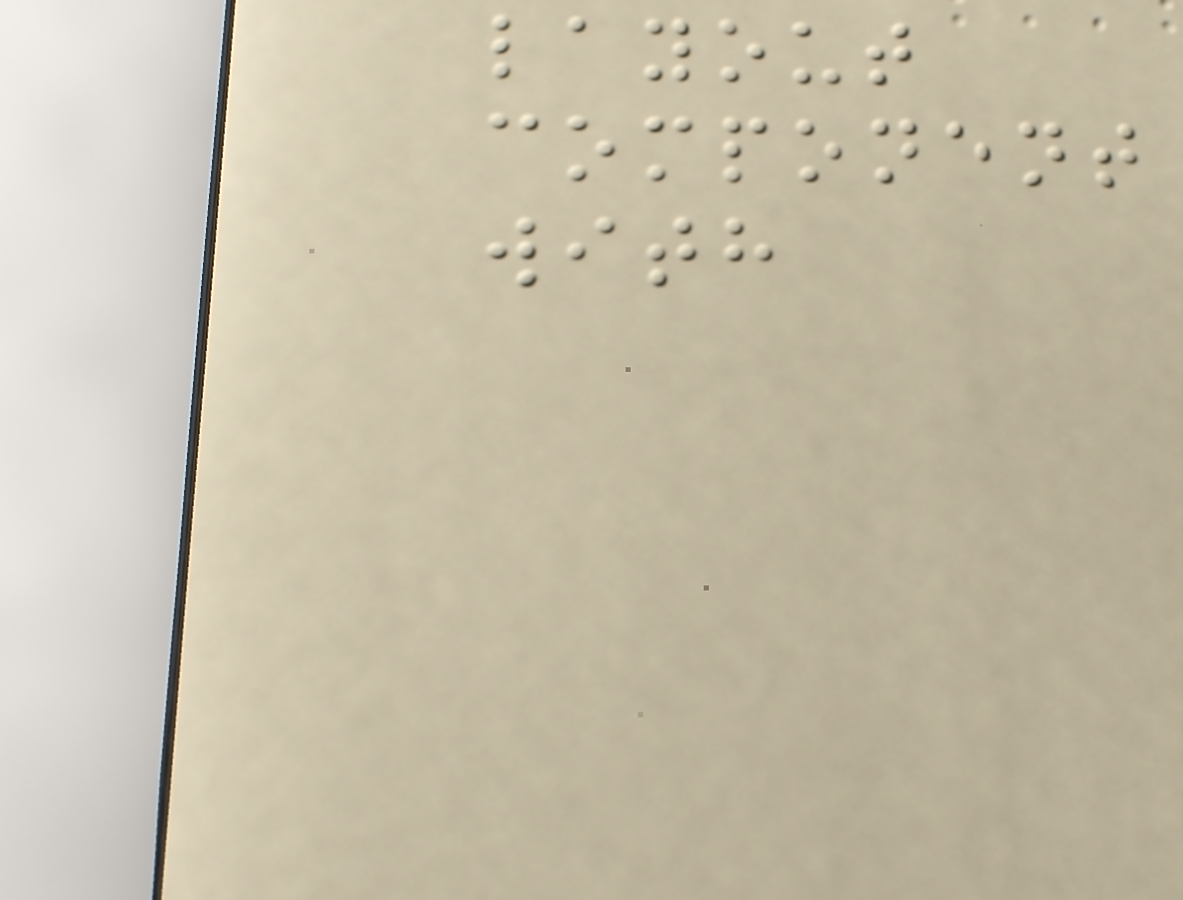layout
component
with
